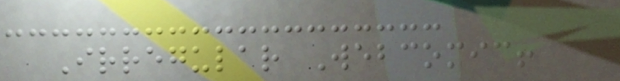Irregular Webcomic!
